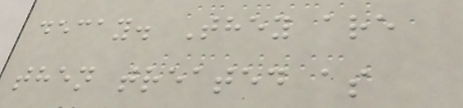decay. They are
then treated as
